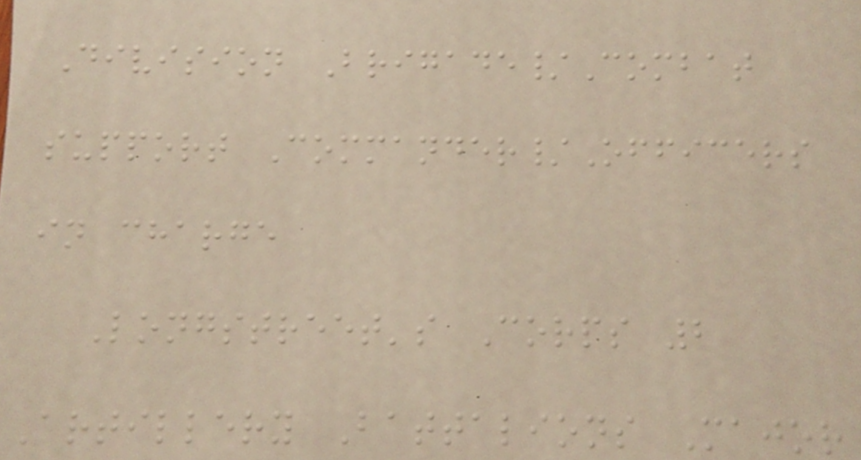Division Brigade/Combat
support Commander/Officers
in charge
Longstreet's Corps 2
Artillery Battalions Major
